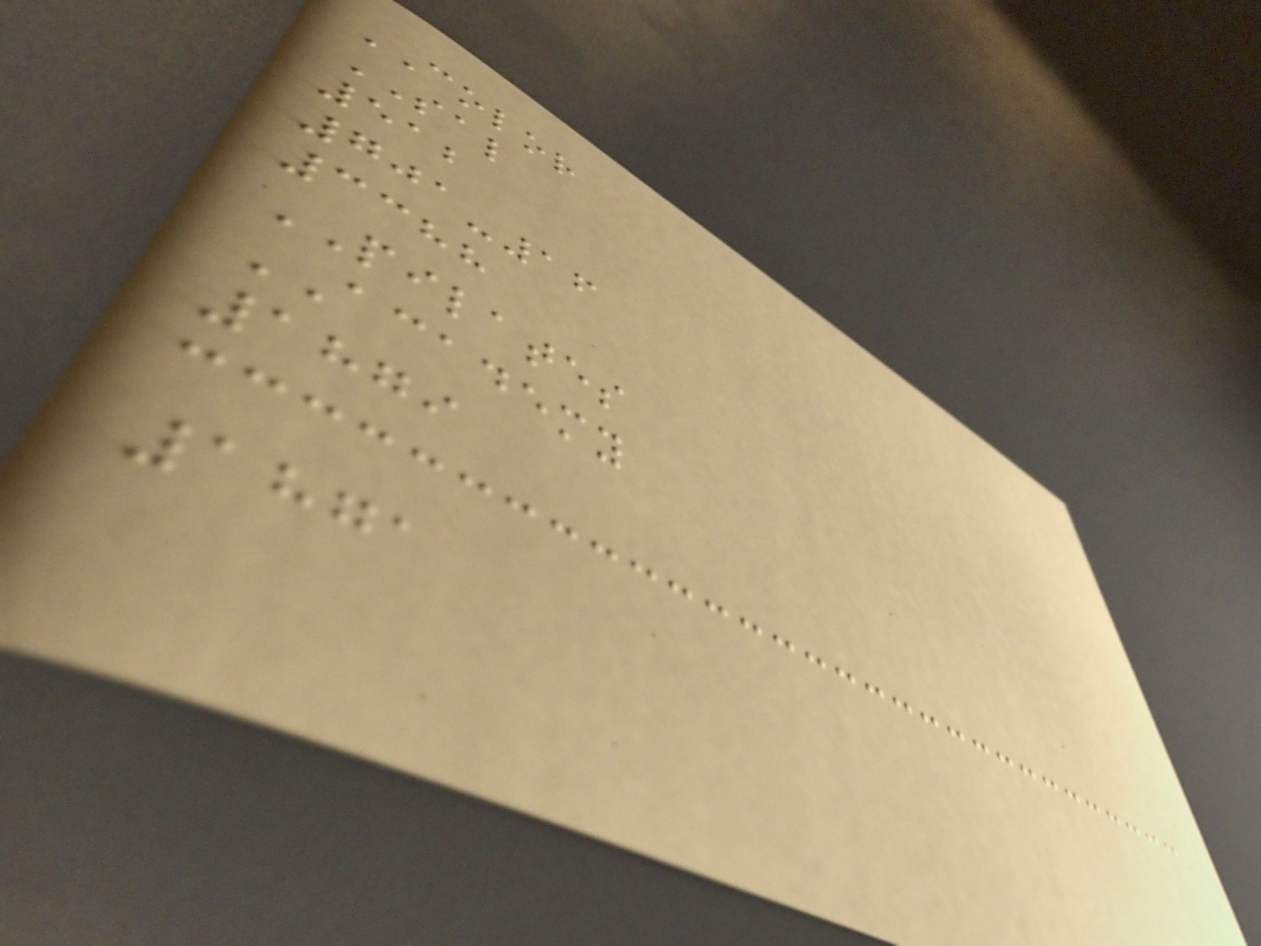COLOR
SAL
512
701-16
3388
PILATES
ACADEMY
1879
1871
